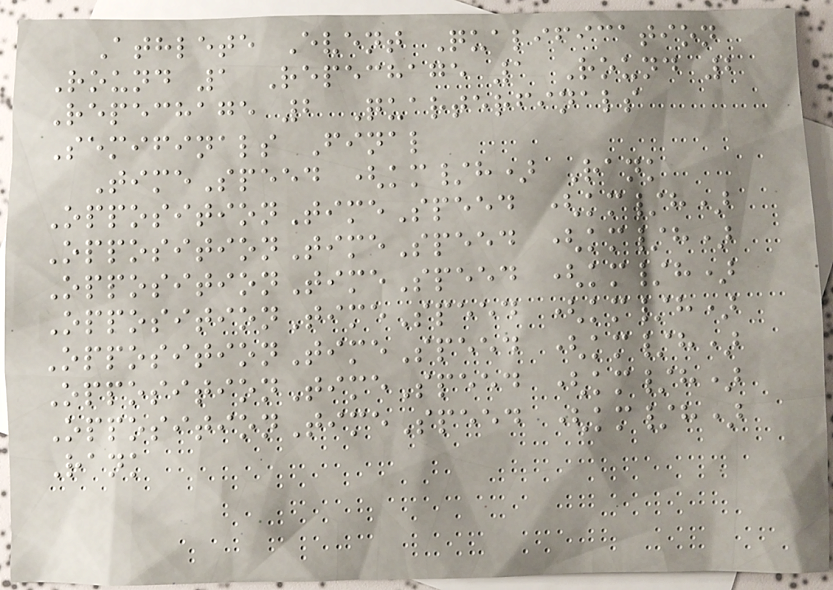Athlete Event Qualification
Round 1 Repechage 1 Round 2
Repechage 2 Quarterfinals
Semifinals Final
TimeSpeed (km/h) Rank
OppositionTimeSpeed (km/h)
OppositionTimeSpeed (km/h)
OppositionTimeSpeed (km/h)
OppositionTimeSpeed (km/h)
OppositionTimeSpeed (km/h)
OppositionTimeSpeed (km/h)
OppositionTimeSpeed (km/h)
Rank
